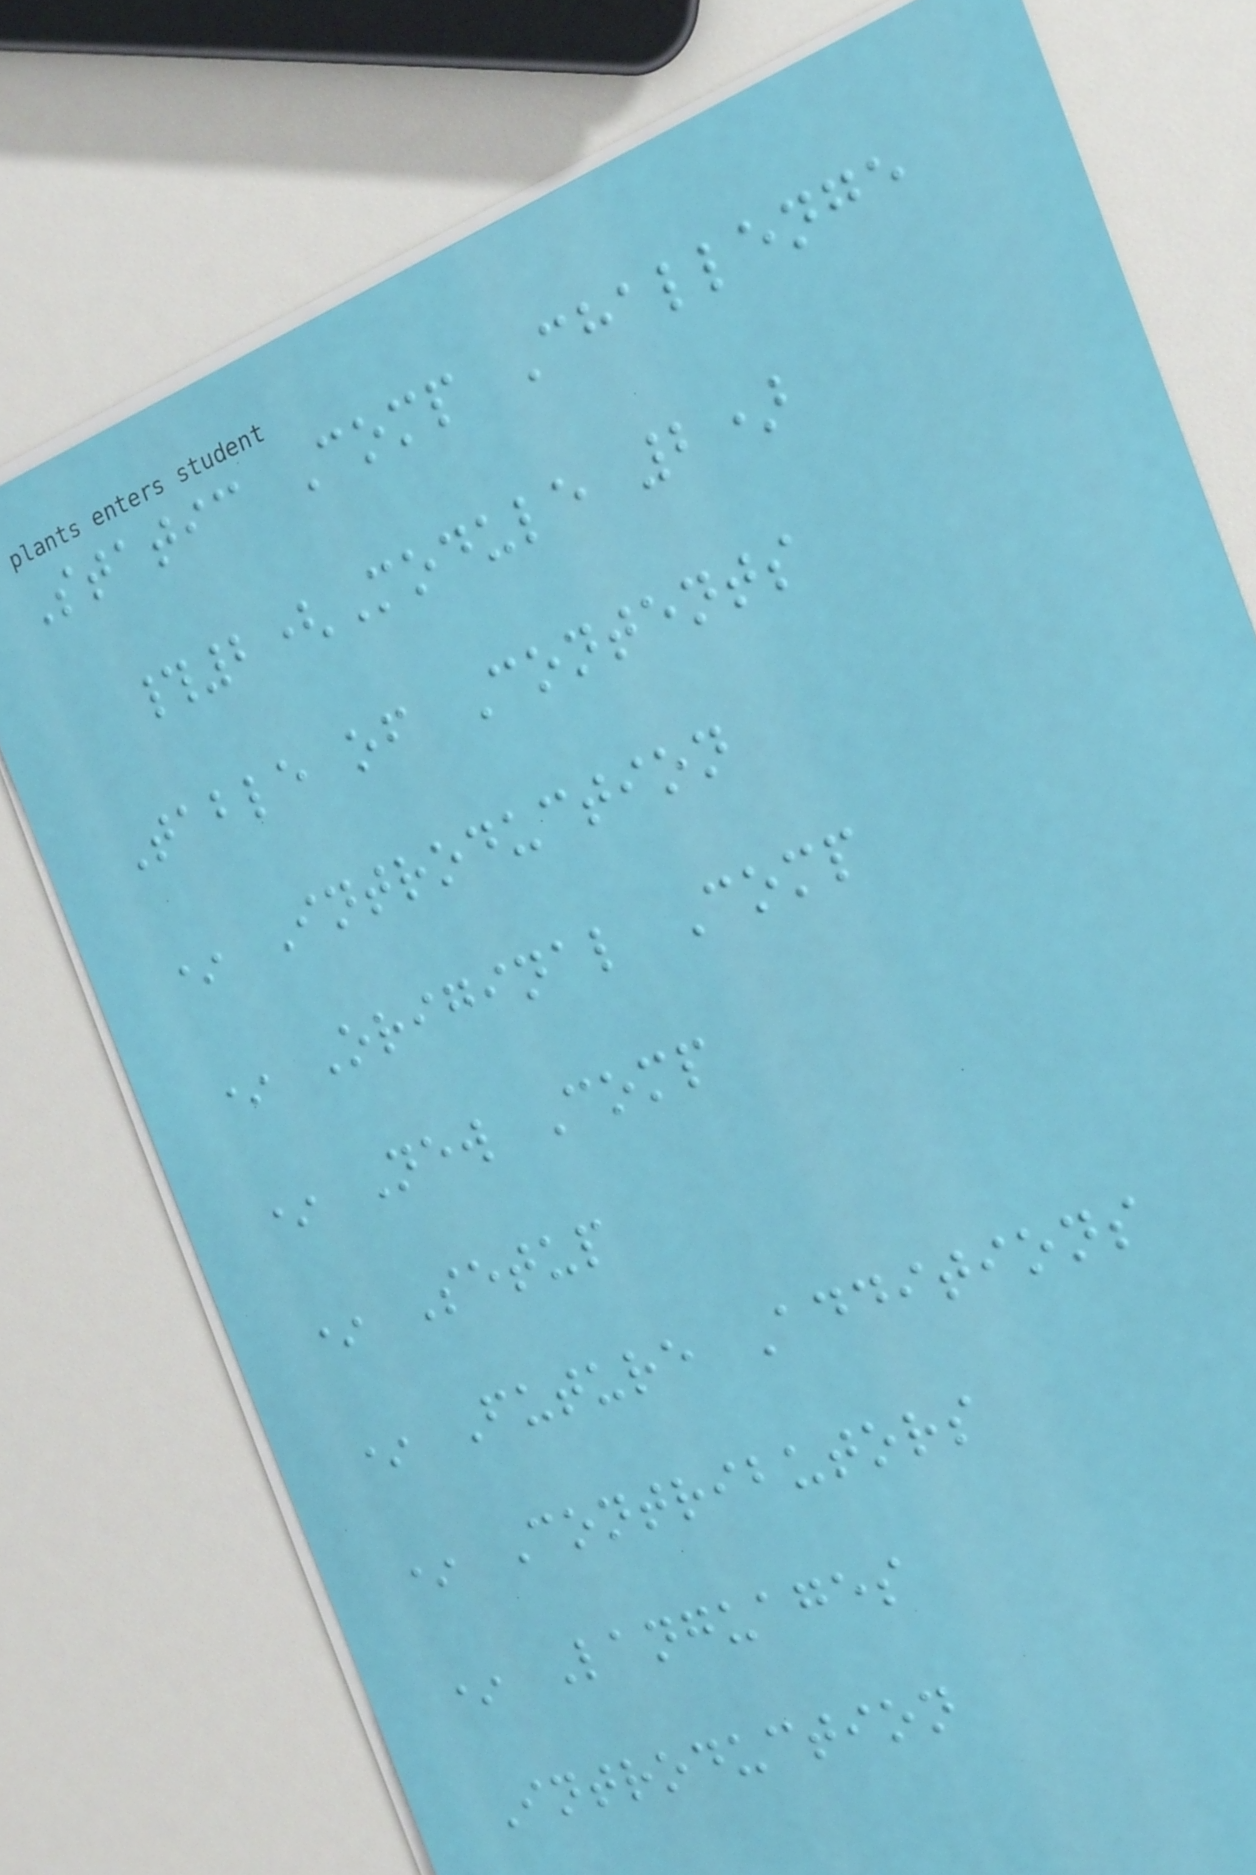Static Comp Challenge
#2(Module 2)
Table of Contents
* Introduction
* Original Comp
* New Comp
* Setup
* Future Additions
* Contributors
* Languages
Introduction
